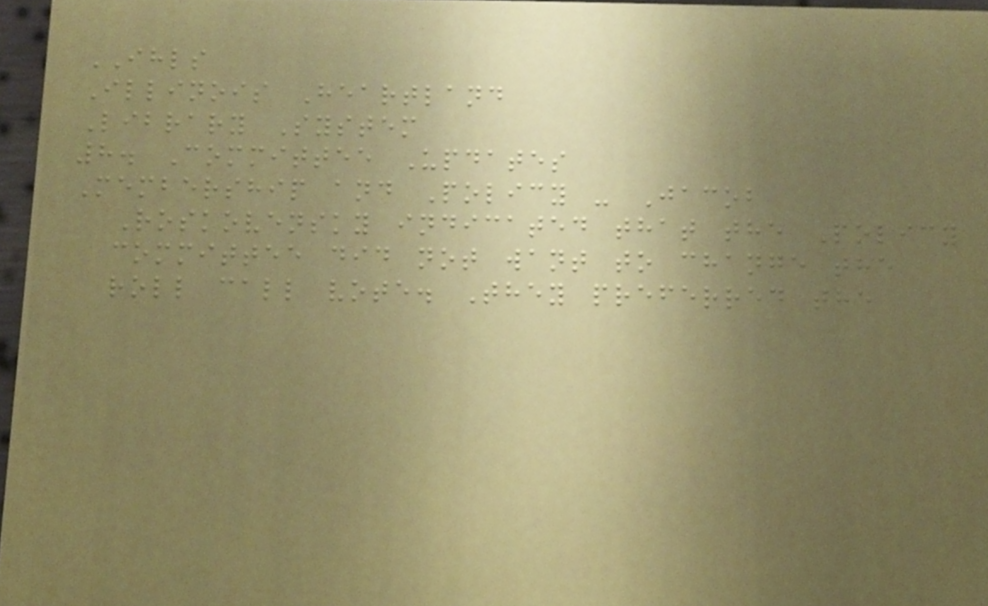IHLS
Illinois Heartland
Library System
8. Committee Updates
Membership and Policy - Jacob
Roskovensky indicated that the Policy
committee did not want to change the
roll call vote. They preferred the
